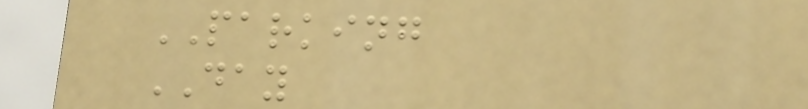PARKING
DAY
